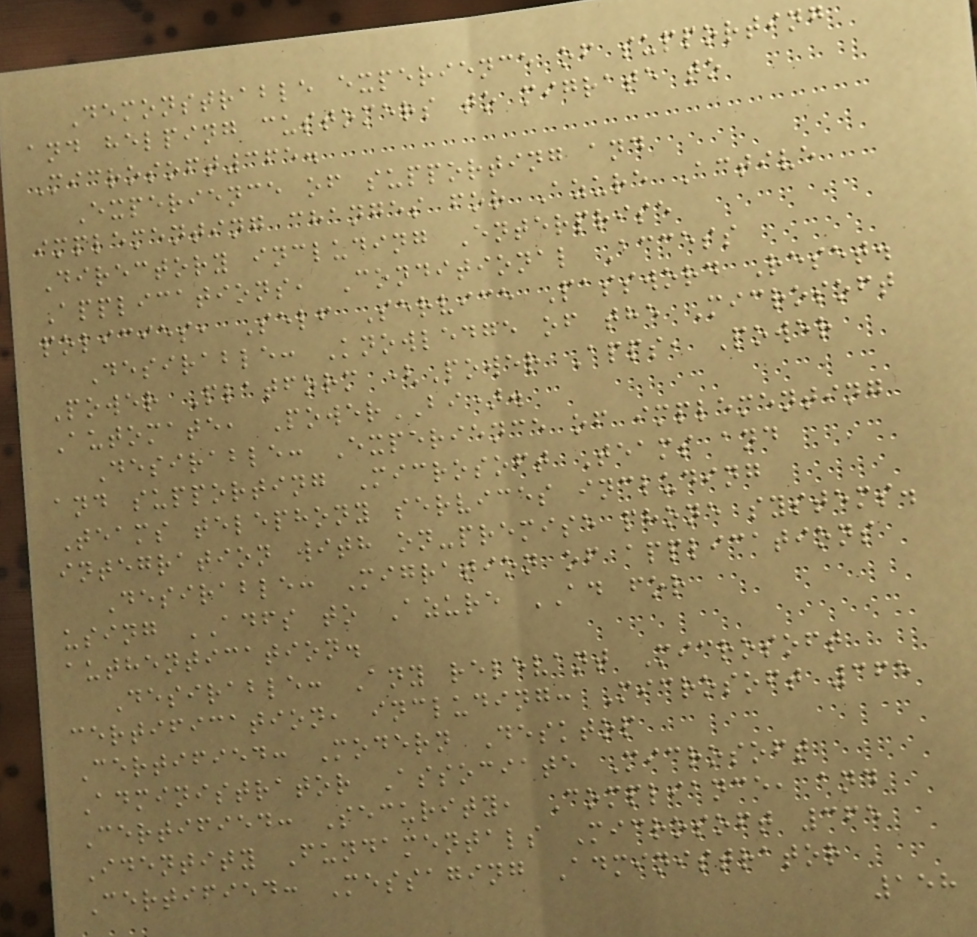Demonstrable experience of supporting
and helping customers to migrate to
Microsoft365.
Experience of supporting and
implementing changes for Azure Active
Directory including Enterprise
Applications, Conditional Access
policies, Self Service Password Reset.
Desirable: Knowledge of the Microsoft
Power Platform (Power Apps, Power
Automate, PowerBI).
Desirable: Experience of implementing
and supporting Microsoft Teams and
Teams telephony services including
integration with on-premise phone systems.
Desirable: Migration of applications
using ADFS to Azure AD for
authentication.
Desirable: Any relevant Microsoft
certification, including: Microsoft 365
Certified: Modern Desktop
Administrator Associate Microsoft
Certified: Security, Compliance, and
Identity Fundamentals Microsoft 365
Certified: Messaging Administrator
158
